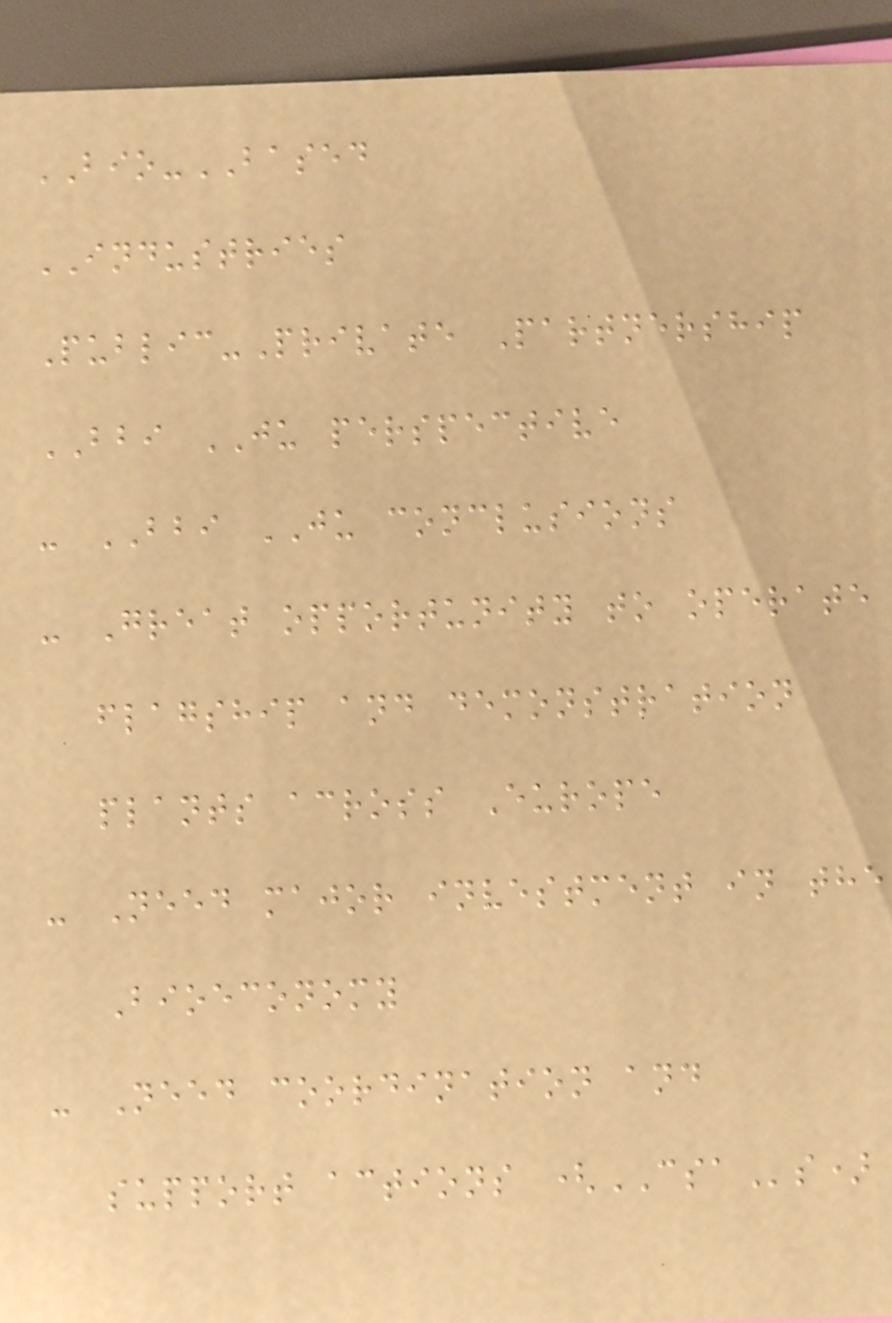BIO-BASED
INDUSTRIES
Public-Private Partnership
BBI JU perspective
- BBI JU conclusions
- Great opportunity to operate
flagship and demonstration
plants across Europe
- Need major investment in the
Bioeconomy
- Need coordination and
support actions (CSAs)
